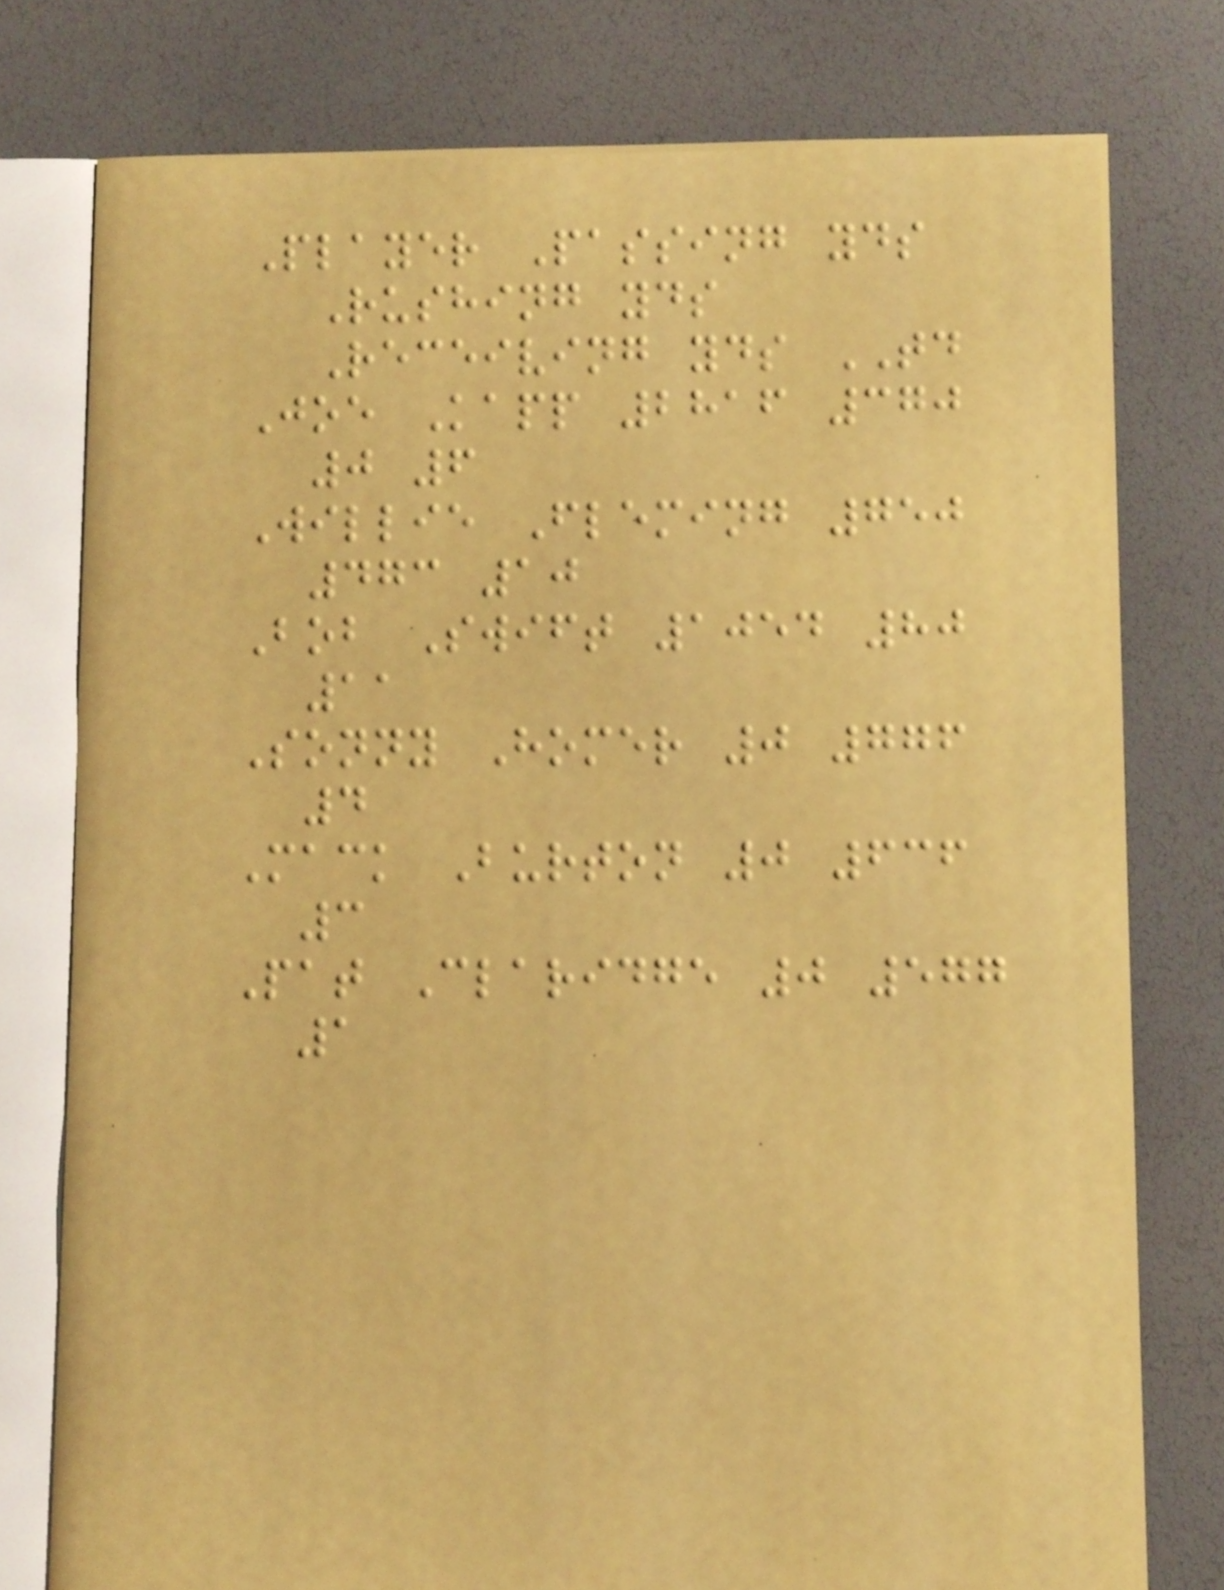Player Passing yds
Rushing yds
Receiving yds TD
Joe Kapp 2816 370
0 6
Willie Fleming 750
473 10
Bob Swift 1054 80
11
Sonny Homer 0 776
4
Mack Burton 0 636
3
Pat Claridge 0 577
1
